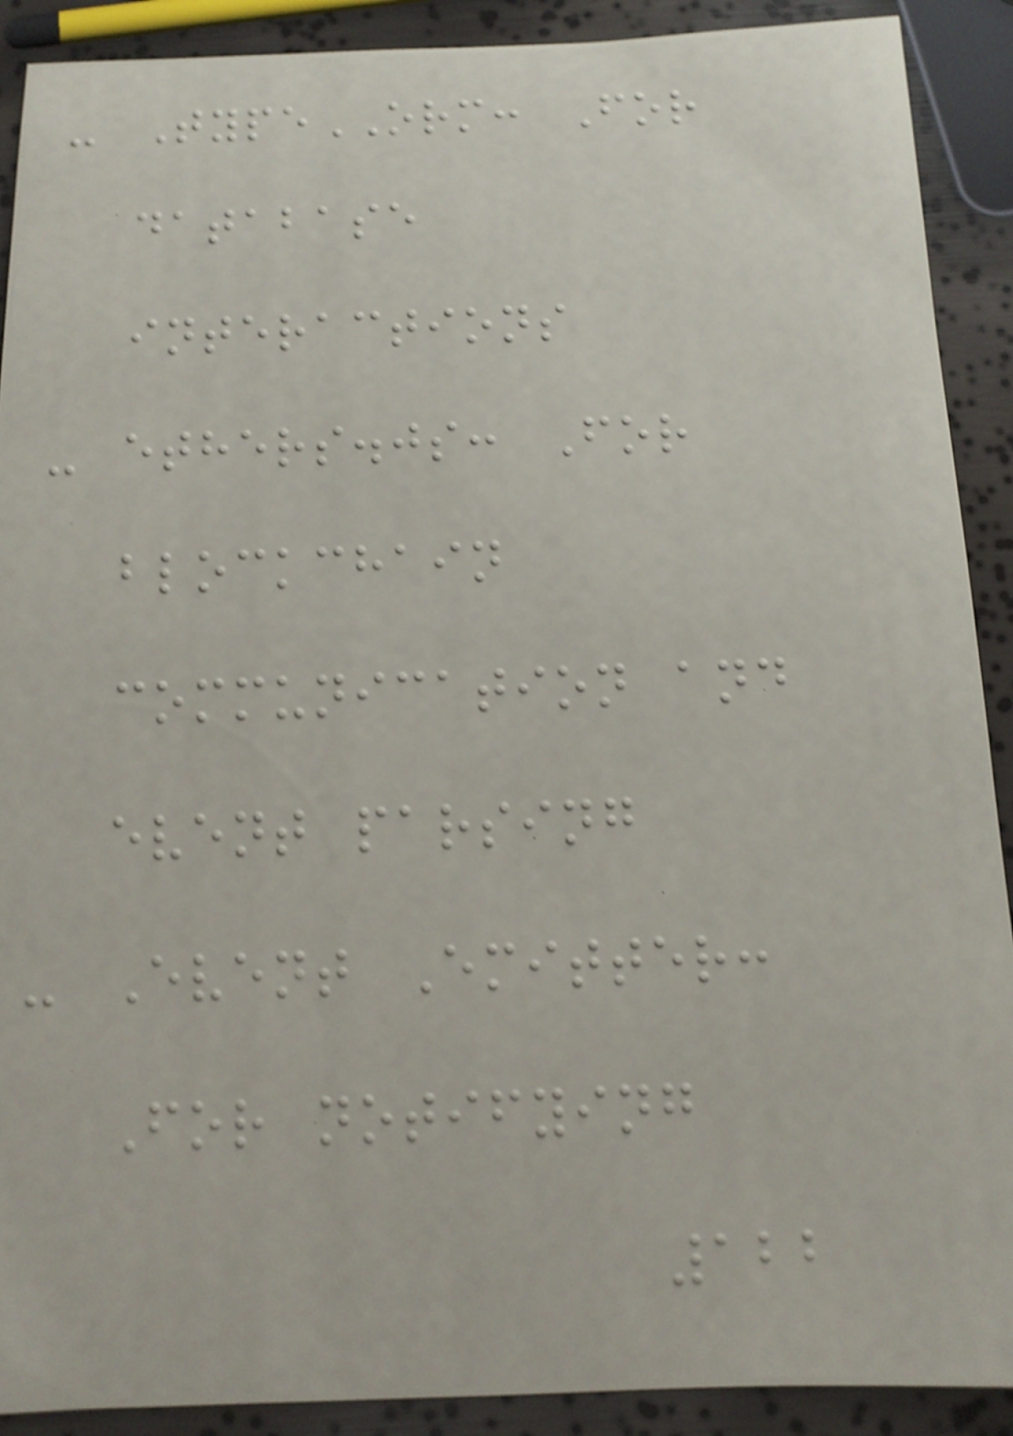- TypeORM: For
database
interactions
- ethers.js: For
blockchain
communication and
event parsing
- Event Emitter:
For notifying
122
